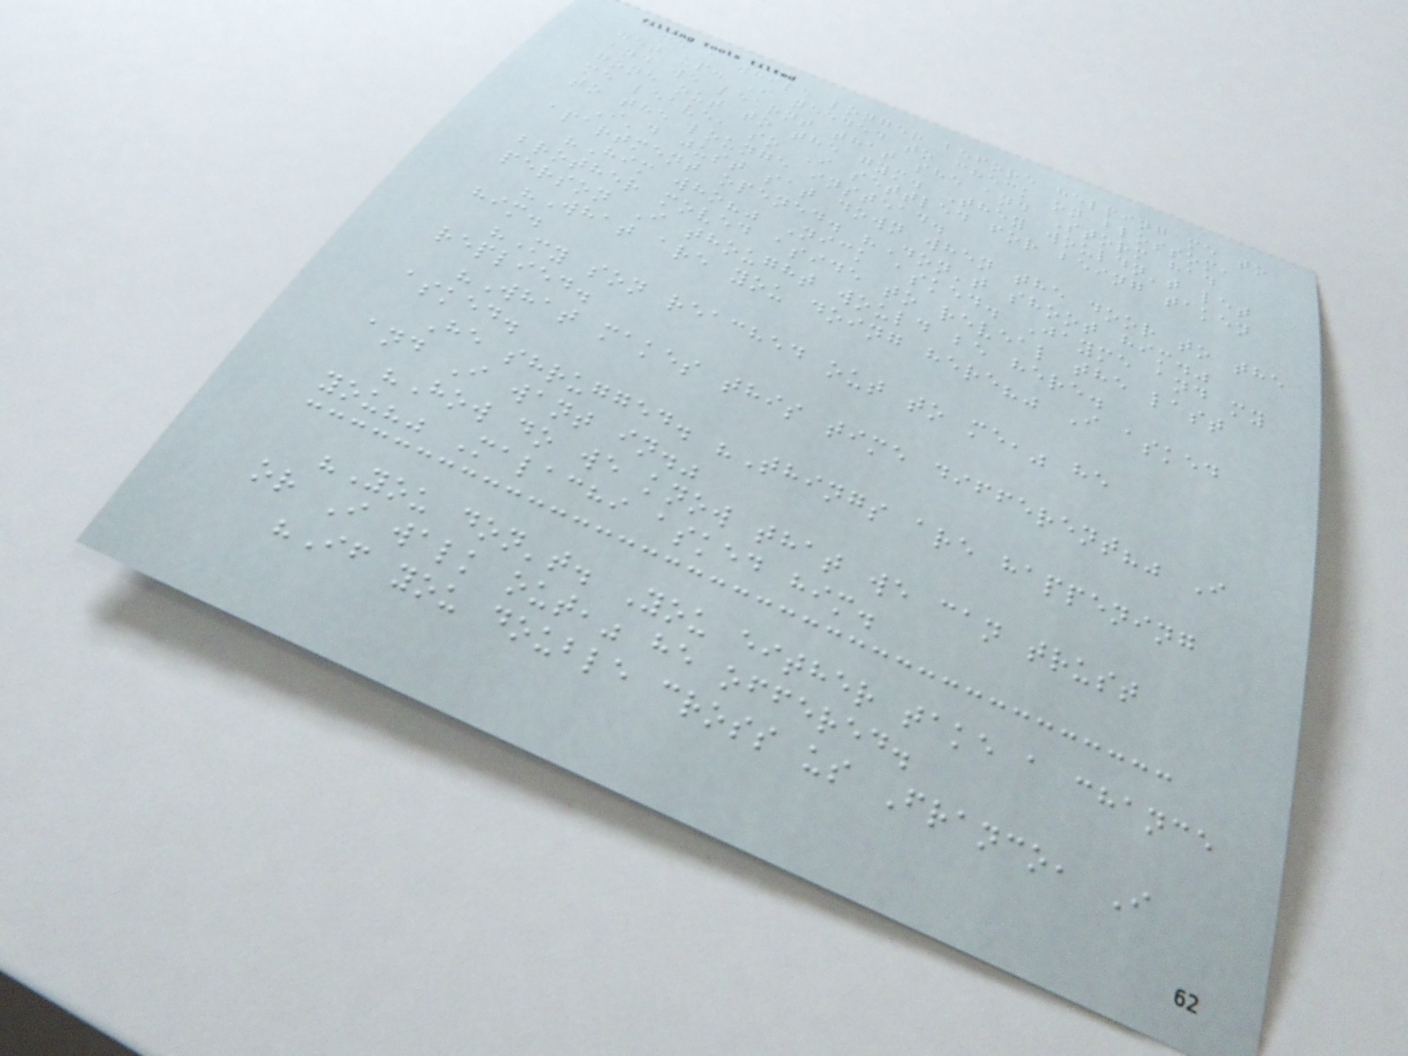me a while longer before helping me to
get up. I needed to check on blossom,
and we learnt that she and Storm had
gone out to the gym. They wouldn't let
me leave, so I settled for being taken
to the lounge instead.
I'd just sat down when the door to the
apartment opened. "Don't shoot him."
"Him who?" Nick asked. Jayme and my
brother moved aside to reveal the last
person I thought would be here.
"What are you doing here?" I asked
him.
"My son reached out to me," he
replied.
"What makes this time different?" I
asked.
He shrugged. "Things are happening
and I want in."
"How do we know that we can trust
you?" Malachi asked him.
"You don't. You either take a chance
or I walk out," he offered.
"If you double cross us Franco, I
